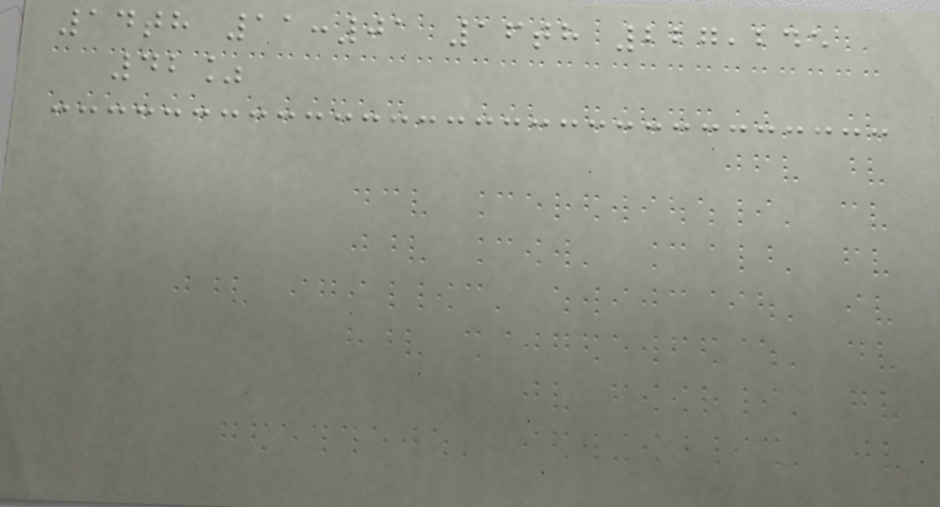14th 11:01 16th 227,245
42%
